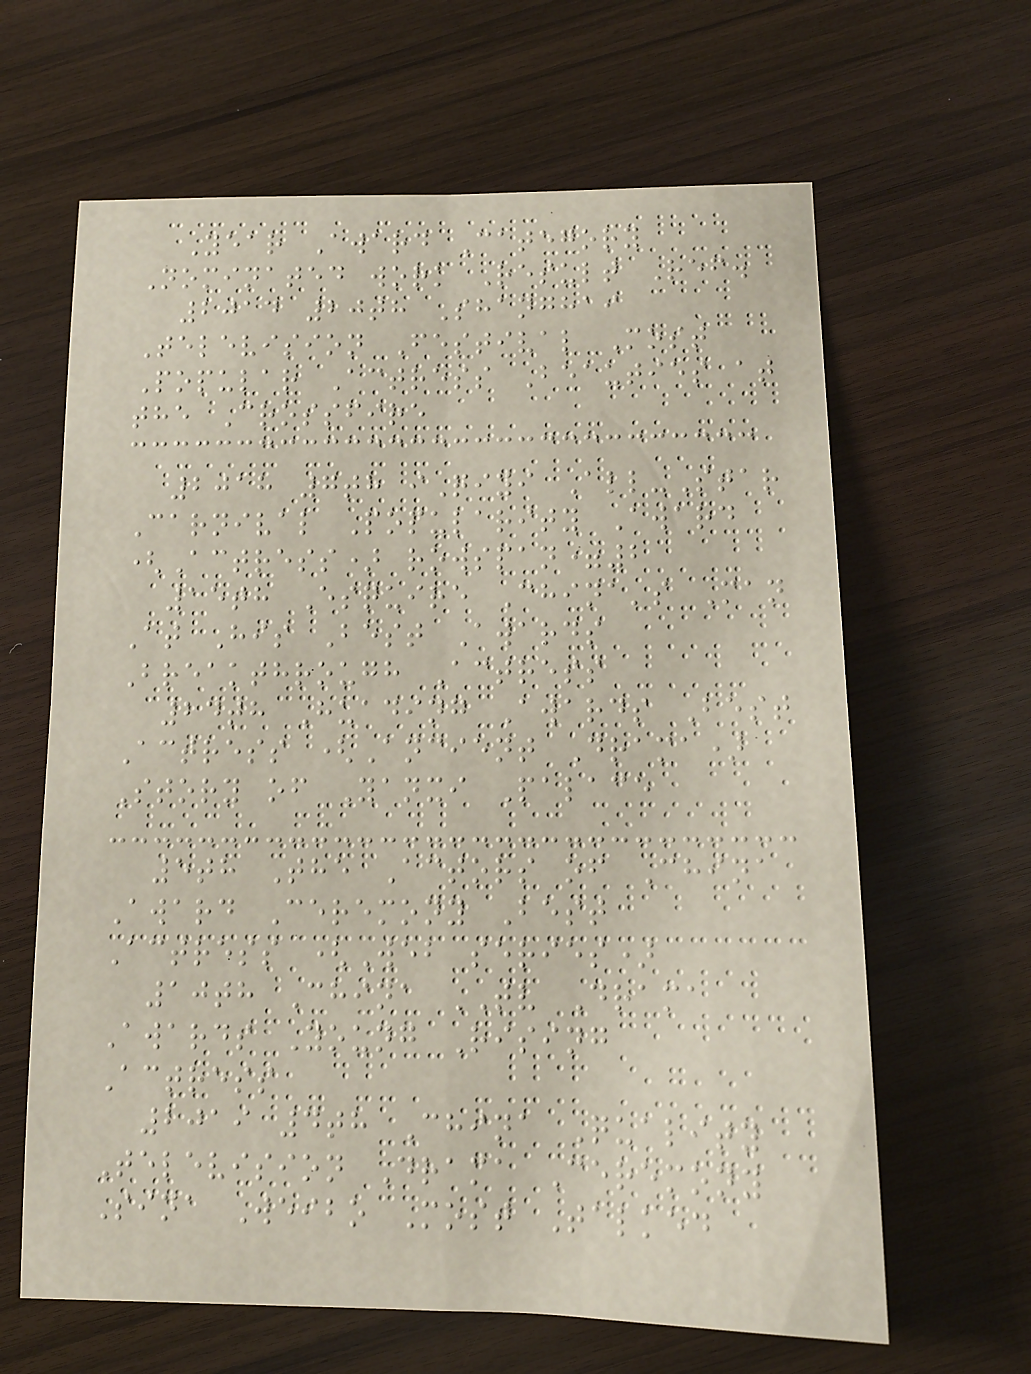Year Award Category
Nominated work Result Ref.
2014 20th Shanghai
Television Festival Most
Popular Actress Beauties at
the Crossfire
2018 7th iQiyi All-Star
Carnival Popularity Award
(Actress) rowspan=2
15th Esquire China's Man
At His Best Awards
Breakthrough Actress
24th Huading Awards Best
Actress (Ancient Drama)
Story of Yanxi Palace
5th The Actors of China
Award Ceremony Best
Actress (Web series)
10th China TV Drama
Awards Young Rising
Actress
2019 4th China Quality
Television Drama Ceremony
Sina Weibo Most Talked
